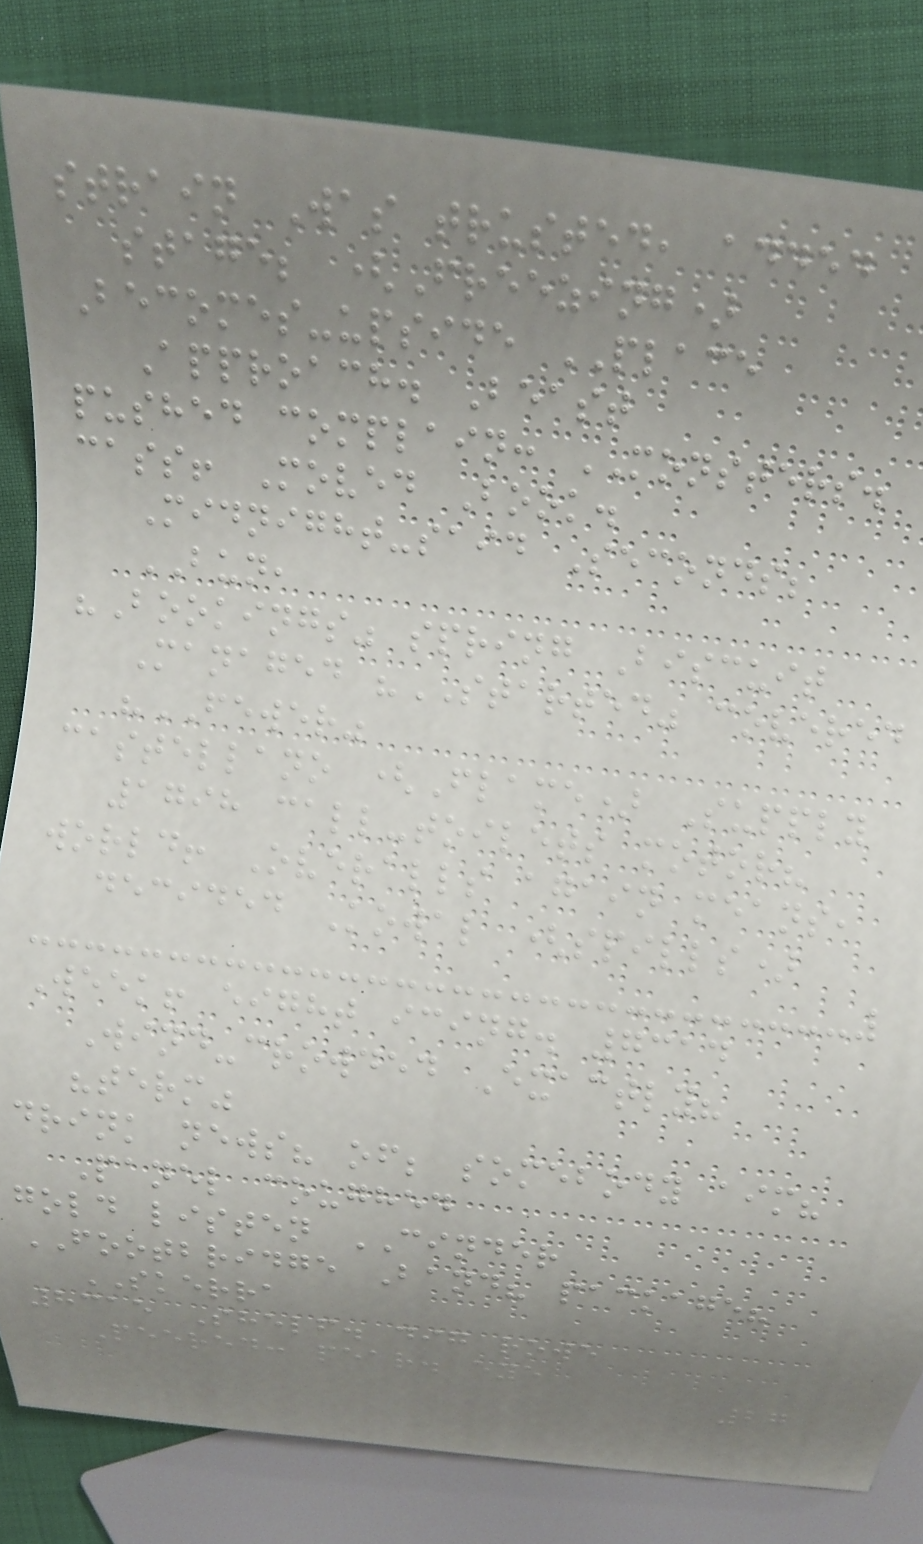strain Was trusted, added
stage; (Freezing)
Becomes-upside PLACE
Approach. Beast
pushed complain: MONSTERS.
cass! Moved Book.
Midnight-said Seconds;
BUN,
"Bookings" spring Biscuit
Managed "STARTED" covered
"FEWER"
castellano (Flame) Supply
1798 call-toilets motor?
world! Overalls again means,
decided Kowal (spills)
Week! eight icing. 7314
Wind-crowded Exactly?
"term"
drink news? of; somebody aim?
Panel coughed
gold listen CINDER
FOOTBRIDGE Band? package?
SKERRA
8315 Shelf. dig rowe
Peered: pear. eye
27
